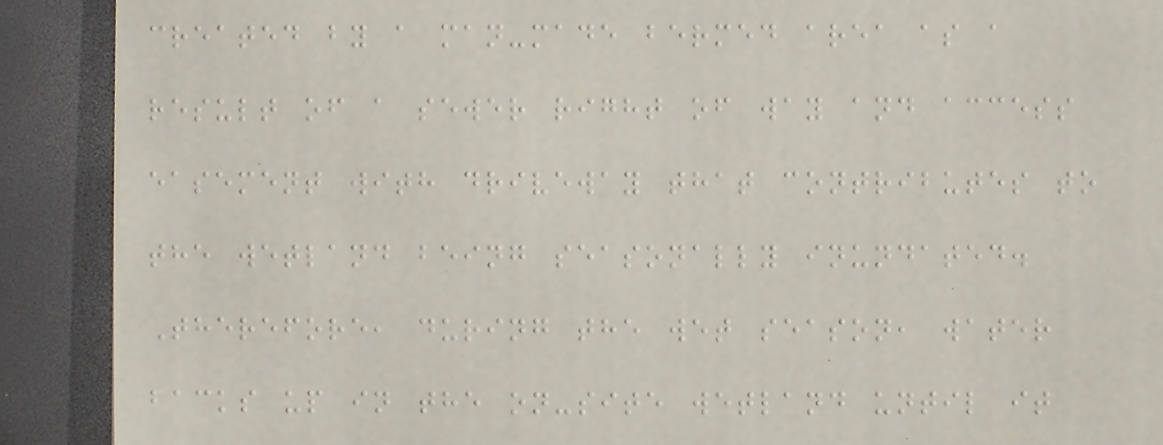created by a man-made bermed area as a
result of a sewer right of way and access
easement with driveway that contributes to
the wetland being seasonally inundated.
Therefore, during the wet season, water
backs up in the on-site wetland until it
